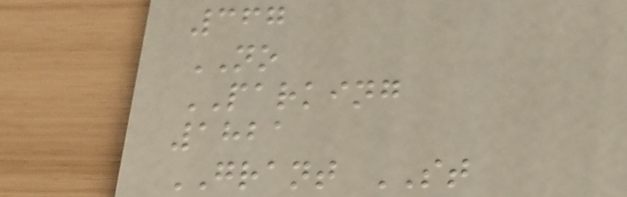367
NO
PARKING
1821
GRANT ST
